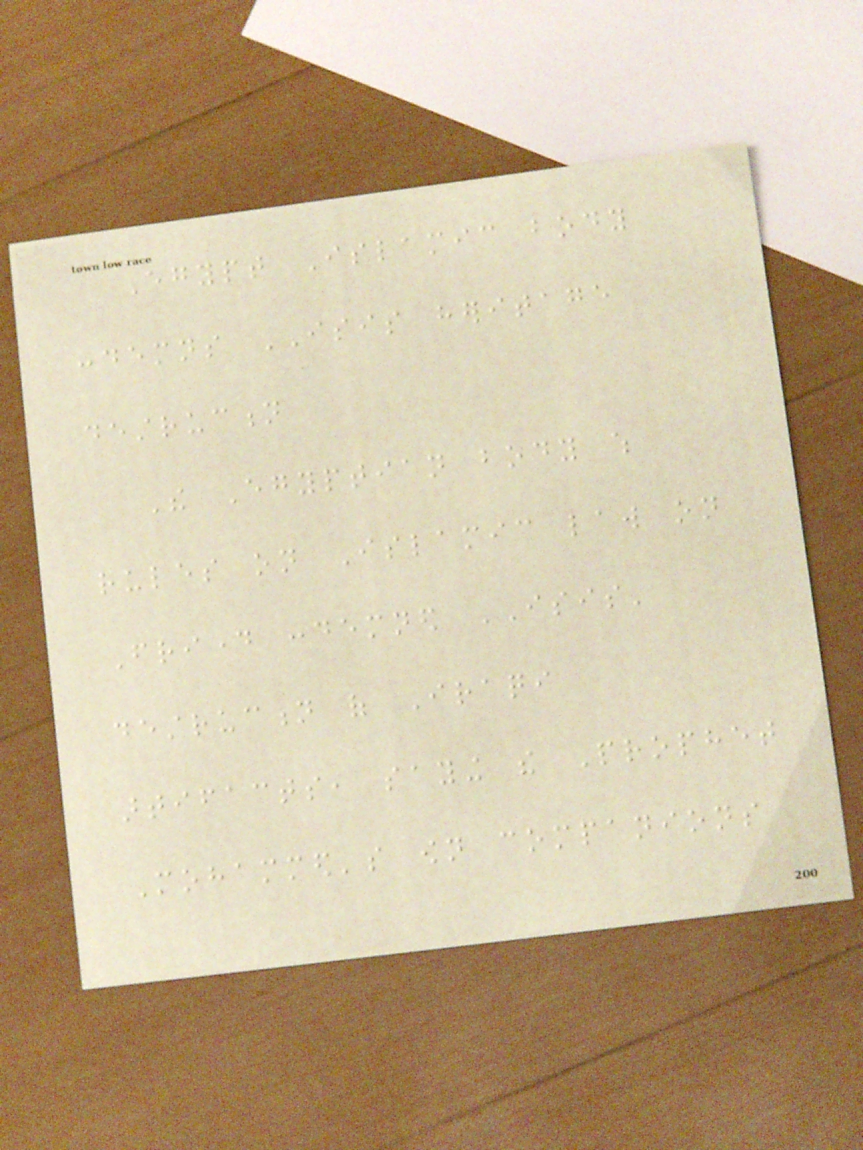Egypt Islamic body
condemns ISIS heritage
destruction
The Egyptian body which
rules on Islamic law on
Friday condemned ISIS'
destruction of Iraqi
artifacts, saying the Prophet
Mohammed's own companions
